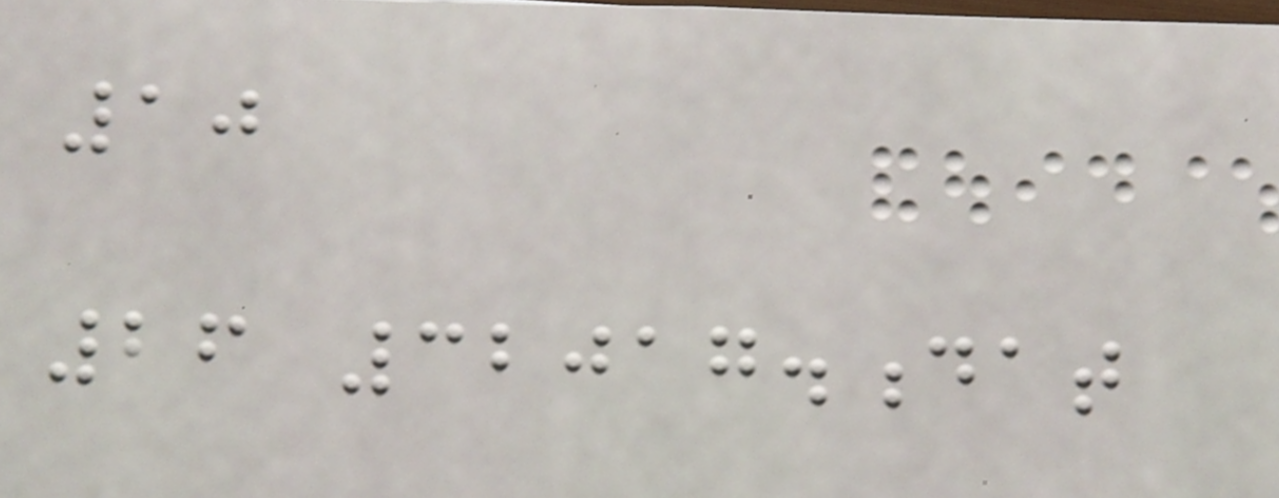10
26 32017.dat
